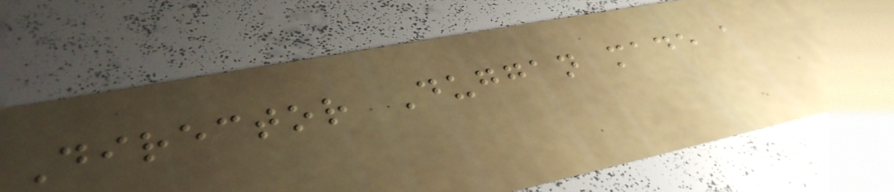Director Duggan made a
